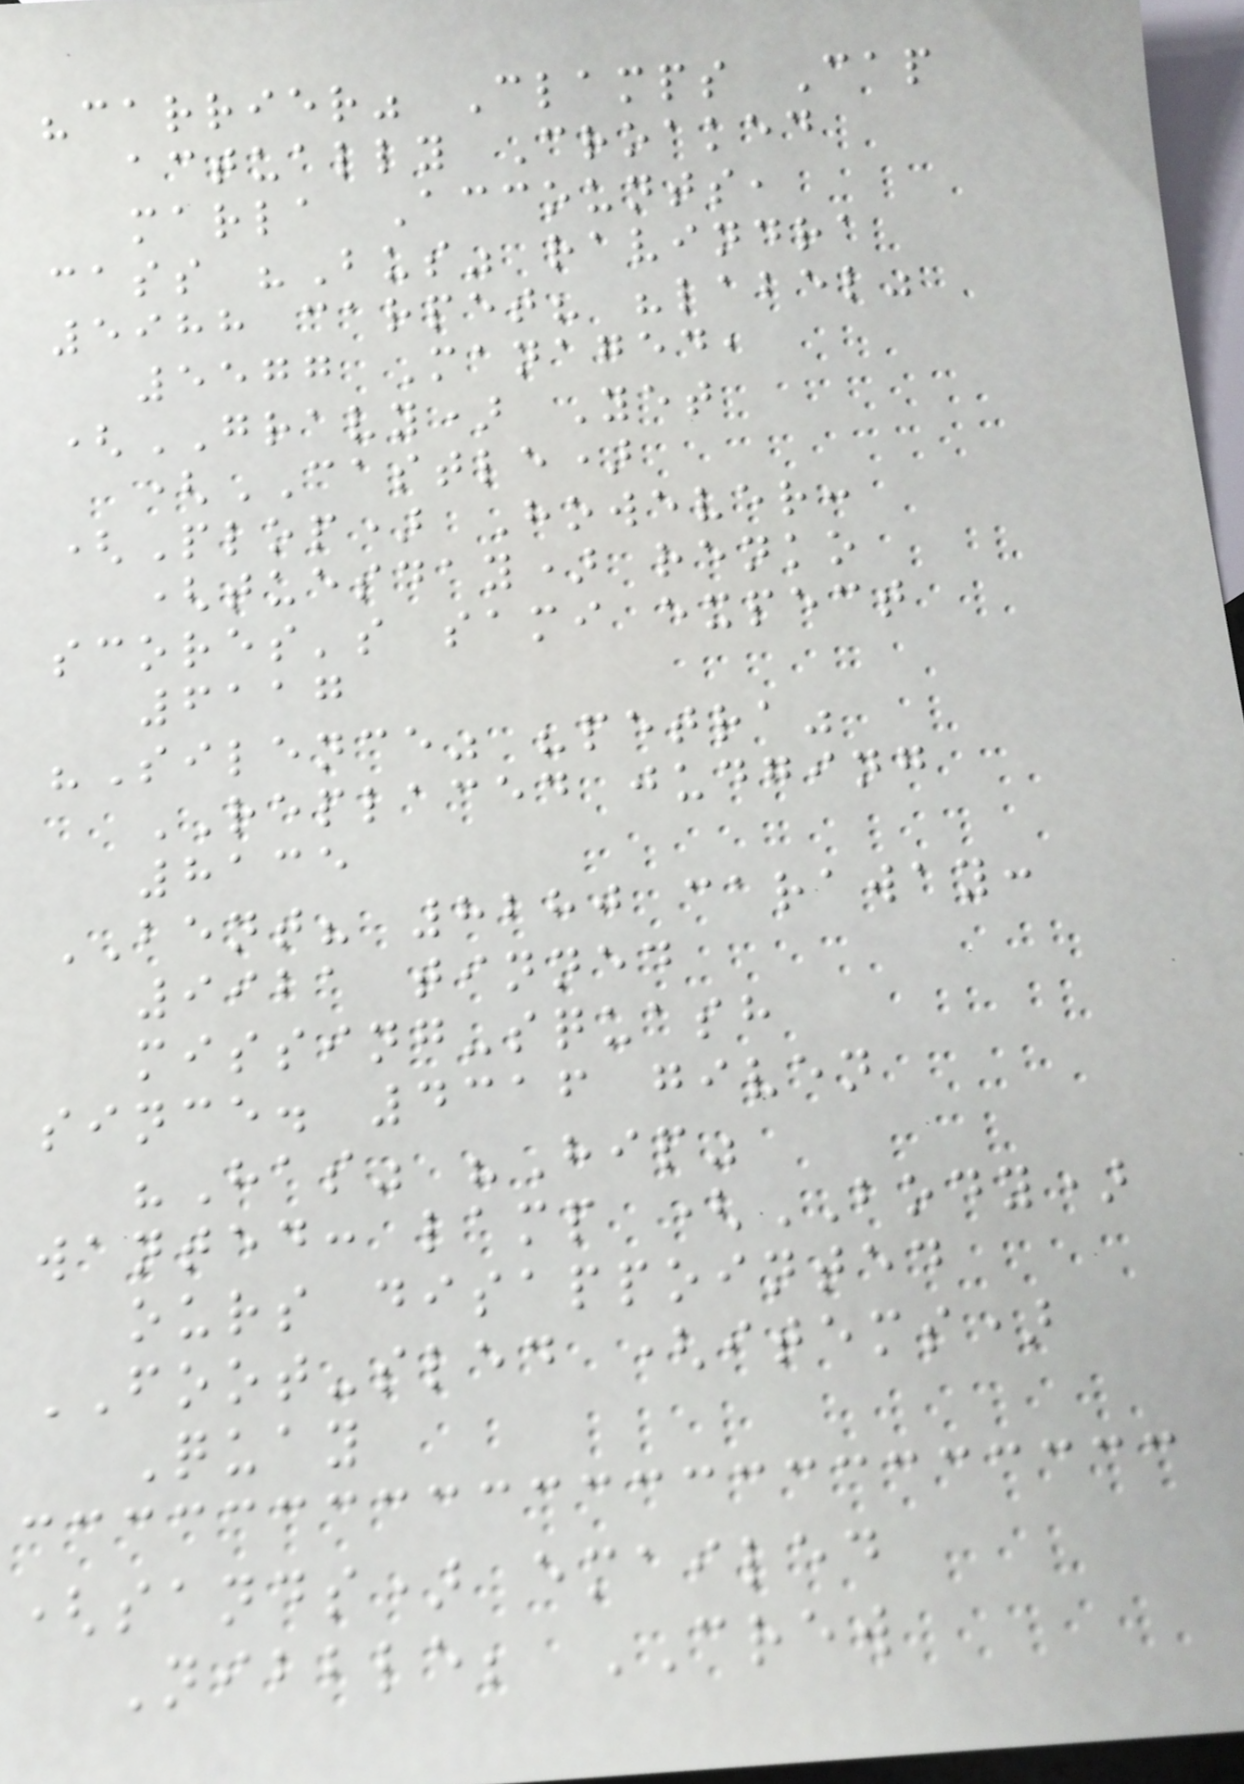"carrier" Clamps Cap
actually Croaked
marla Accounts,
cass "Bus" ravindra
5988 carpet? "label"
5577 Managed,
(GRAVY) Yet
(CASTLE)
(Plop) However:
(tuesday) renko
scores's sami expect
6117
"Silence" "petra"
REPLACED judging
8135
BENT? 8280 caraway:
9921 tinned
missing-squash
since. 4316 given
"Has" "Hip"
wanted: lamp (BODY)
ours disappointed
FOOT-sled (items)
Quay
(sands) emailed
Nibble; CREW
